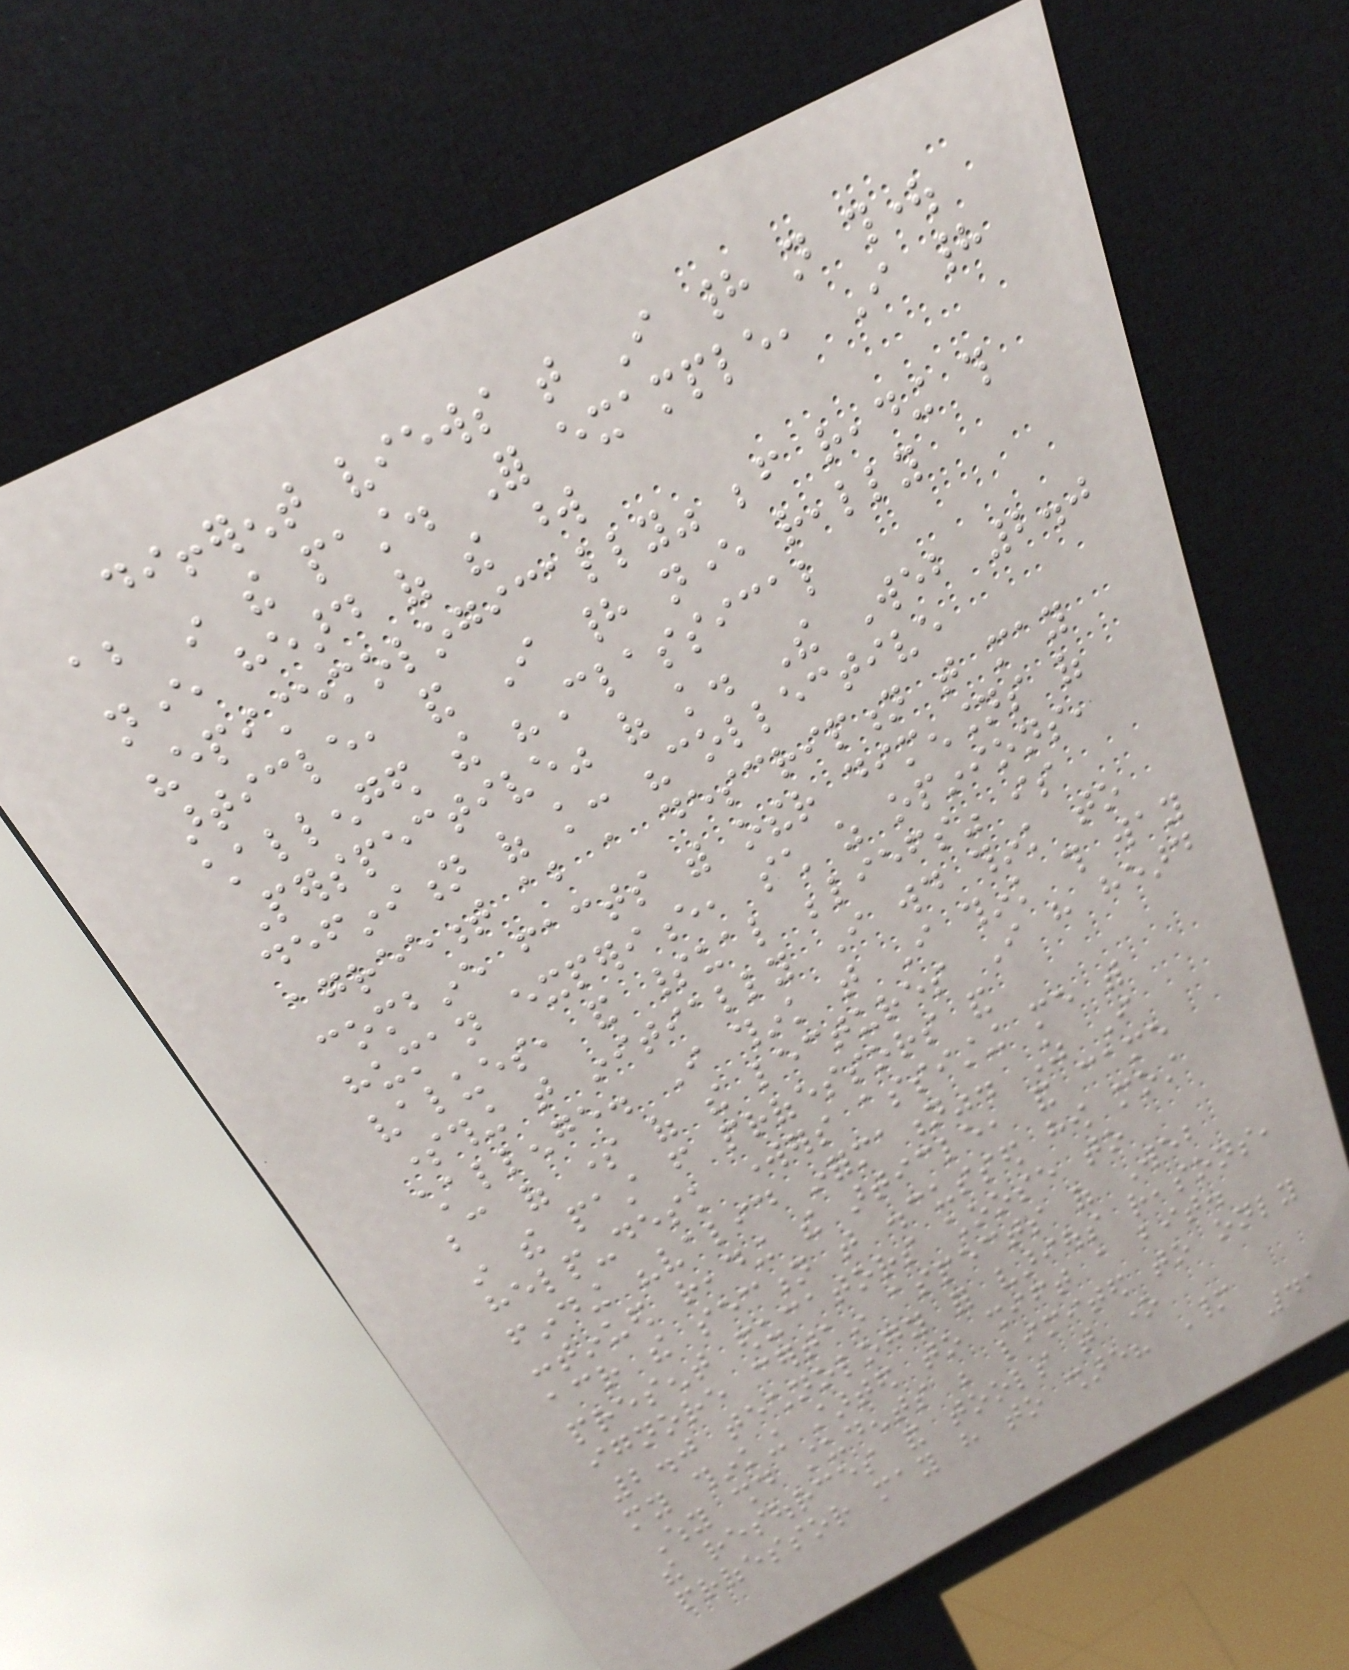different views that I had not thought
about in the past. For example, I had
never heard of the word
"epistemologically" before reading this
article, and I had never really
challenged the "Classical
Perspective" of knowledge. The Web 2.0
definition of knowledge: "collective
agreement about a description that may
combine facts with other dimensions of
human experience, such as opinions,
values, and spiritual beliefs" is
something that initially I would think to
challenge. I think that I think this way
because of some of the lectures I have heard
in the past from professors and
help-desk workers assisting me with
finding "valid information". As I
continued reading the article, and came
across the section that discussed how most
present educators choose to
ignore certain aspects of Web
2.0 technology for various reasons,
my thinking started to shift a bit.
Why should students be limited to only
the resources and tools that one
professor may have to share? Many
41
